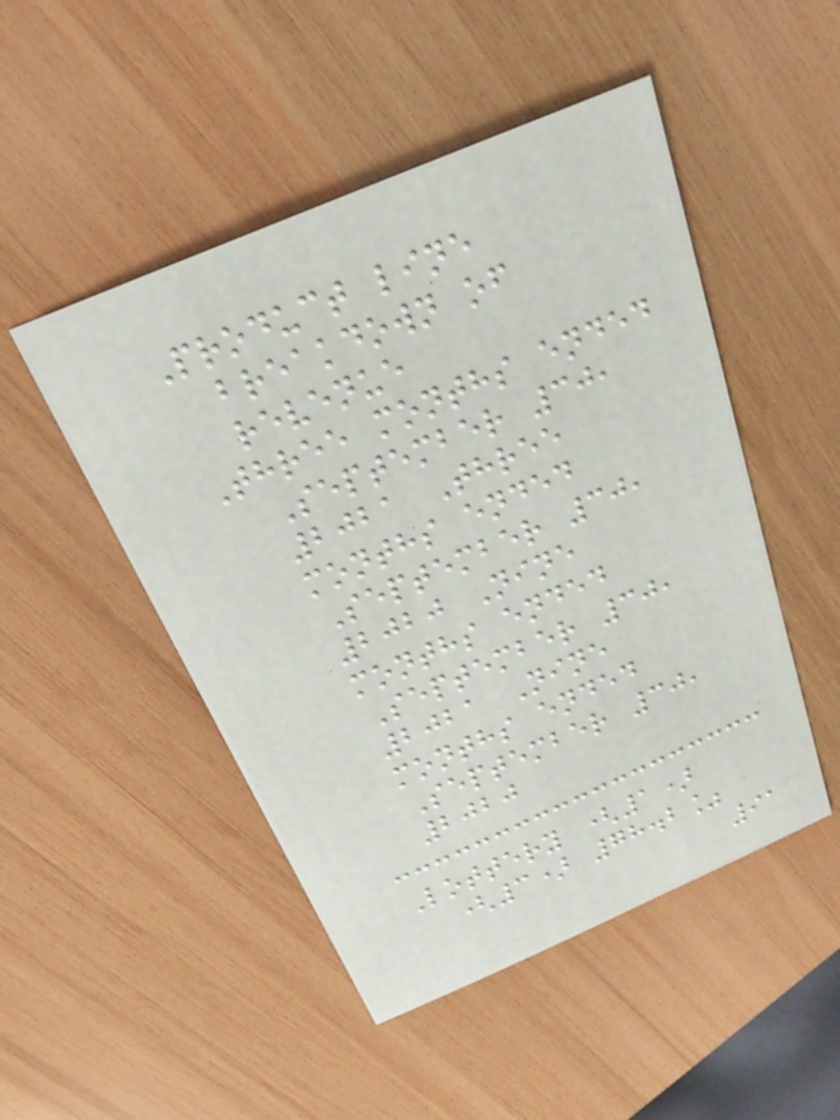Product line
breakdown of
revenue
Three months ended
September 30,
2021 Three
months ended
September 30,
2020 Nine
months ended
September 30,
2021 Nine
months ended
September 30,
2020
Lottery (1)
(3) 78.2%
91
